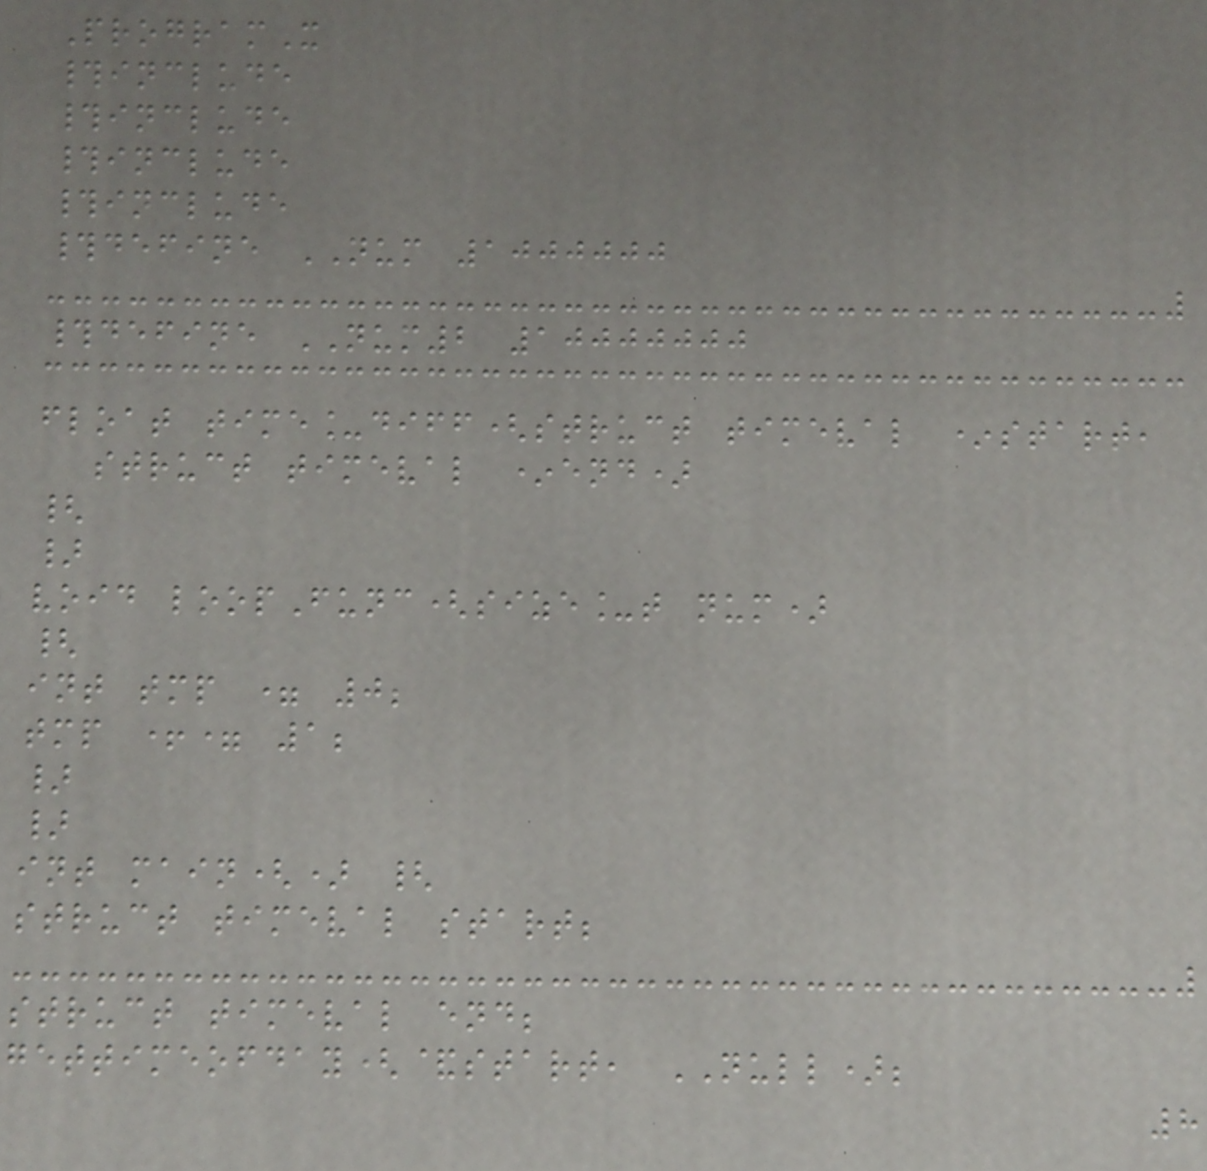ProgramX
#include
#include
#include
#include
#define NUM 1000000
#define NUM2 10000000
float time_diff(struct timeval *start,
struct timeval *end)
{
}
void loopFunc(size_t num)
{
int tmp = 0;
tmp += 1;
}
}
int main() {
struct timeval start;
struct timeval end;
gettimeofday(&start, NULL);
8
